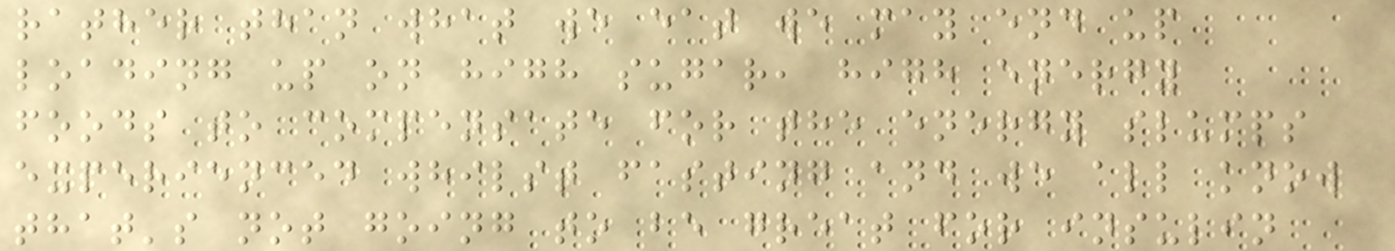rather than what we eat we may end up
loading up on high sugar, high energy
foods to compensate for the energy slumps
experienced whilst fasting and we all know
that's not going to be great for insulin
